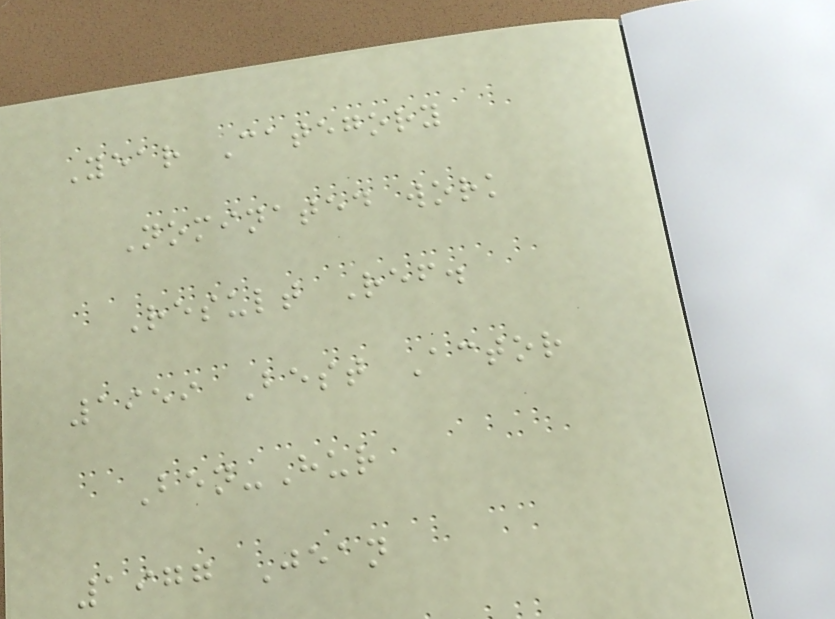Year Category
Nominated work
Result Ref.
1959 Best Actor
Ben-Hur
1977 Jean
